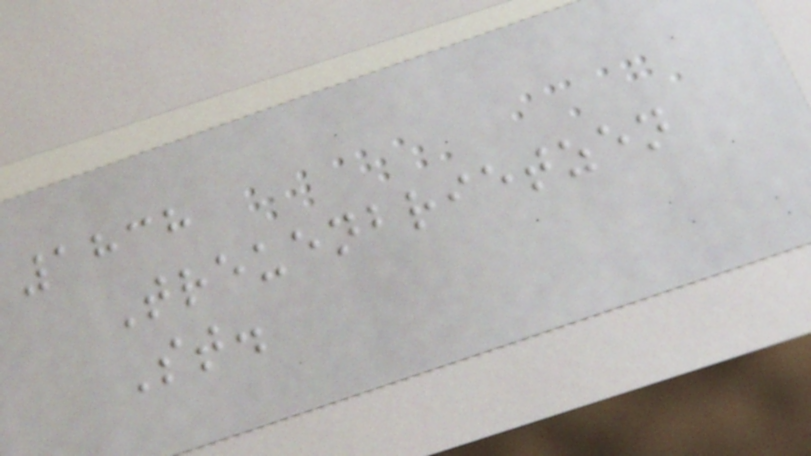1838
Treuenbrietzen
St.
